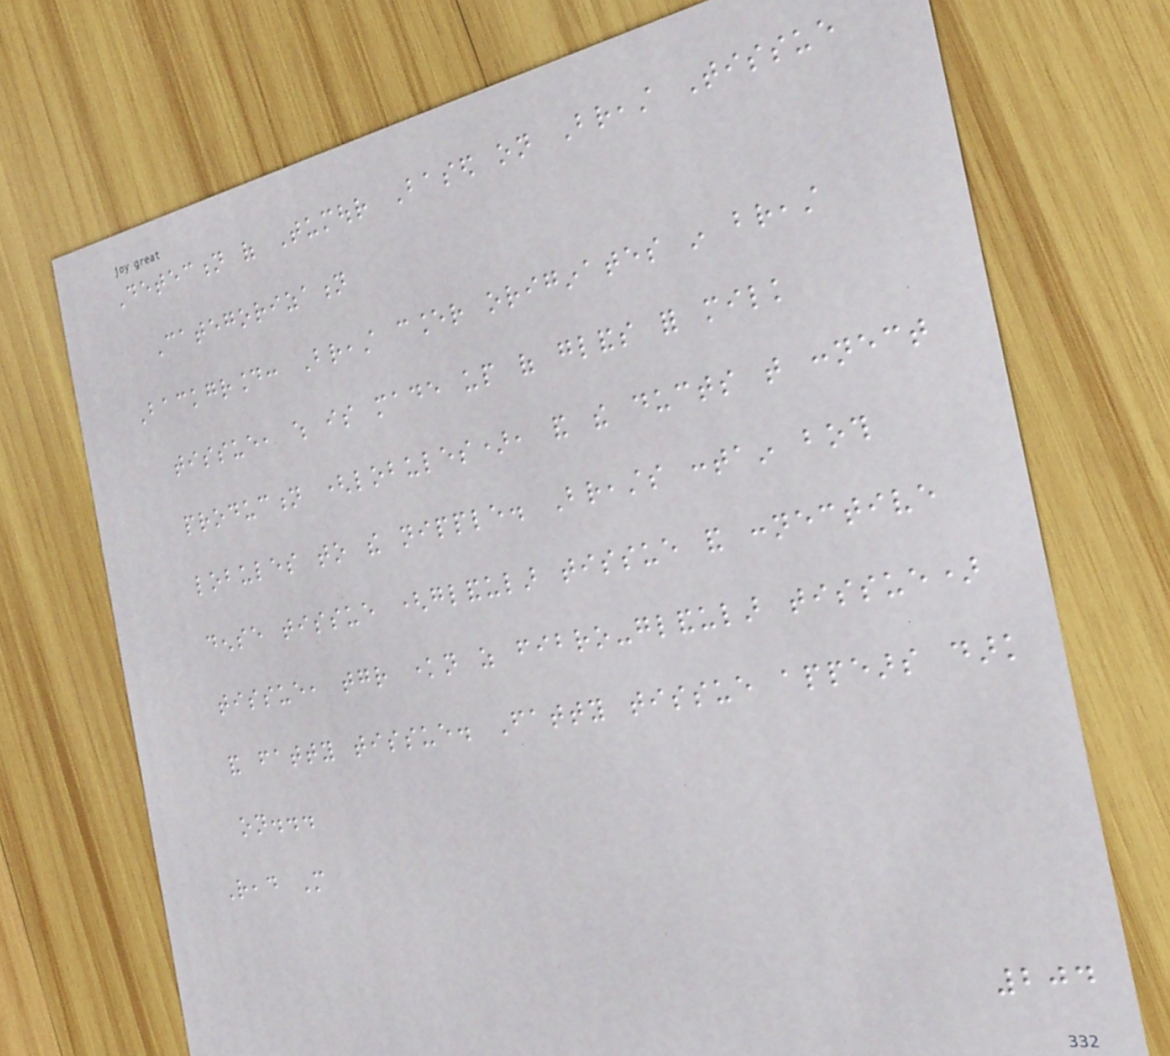Detection of Tumour Based on Breast Tissue
Categorization
Background: Breast cancer originates in breast
tissue, which is made up of glands for milk
production (lobules), and the ducts that connect
lobules to the nipple. Breasts contain both
dense tissue (glandular tissue and connective
tissue, together known as fibro-glandular tissue)
and fatty tissue. Fatty tissue appears dark
on...
Read More
204
